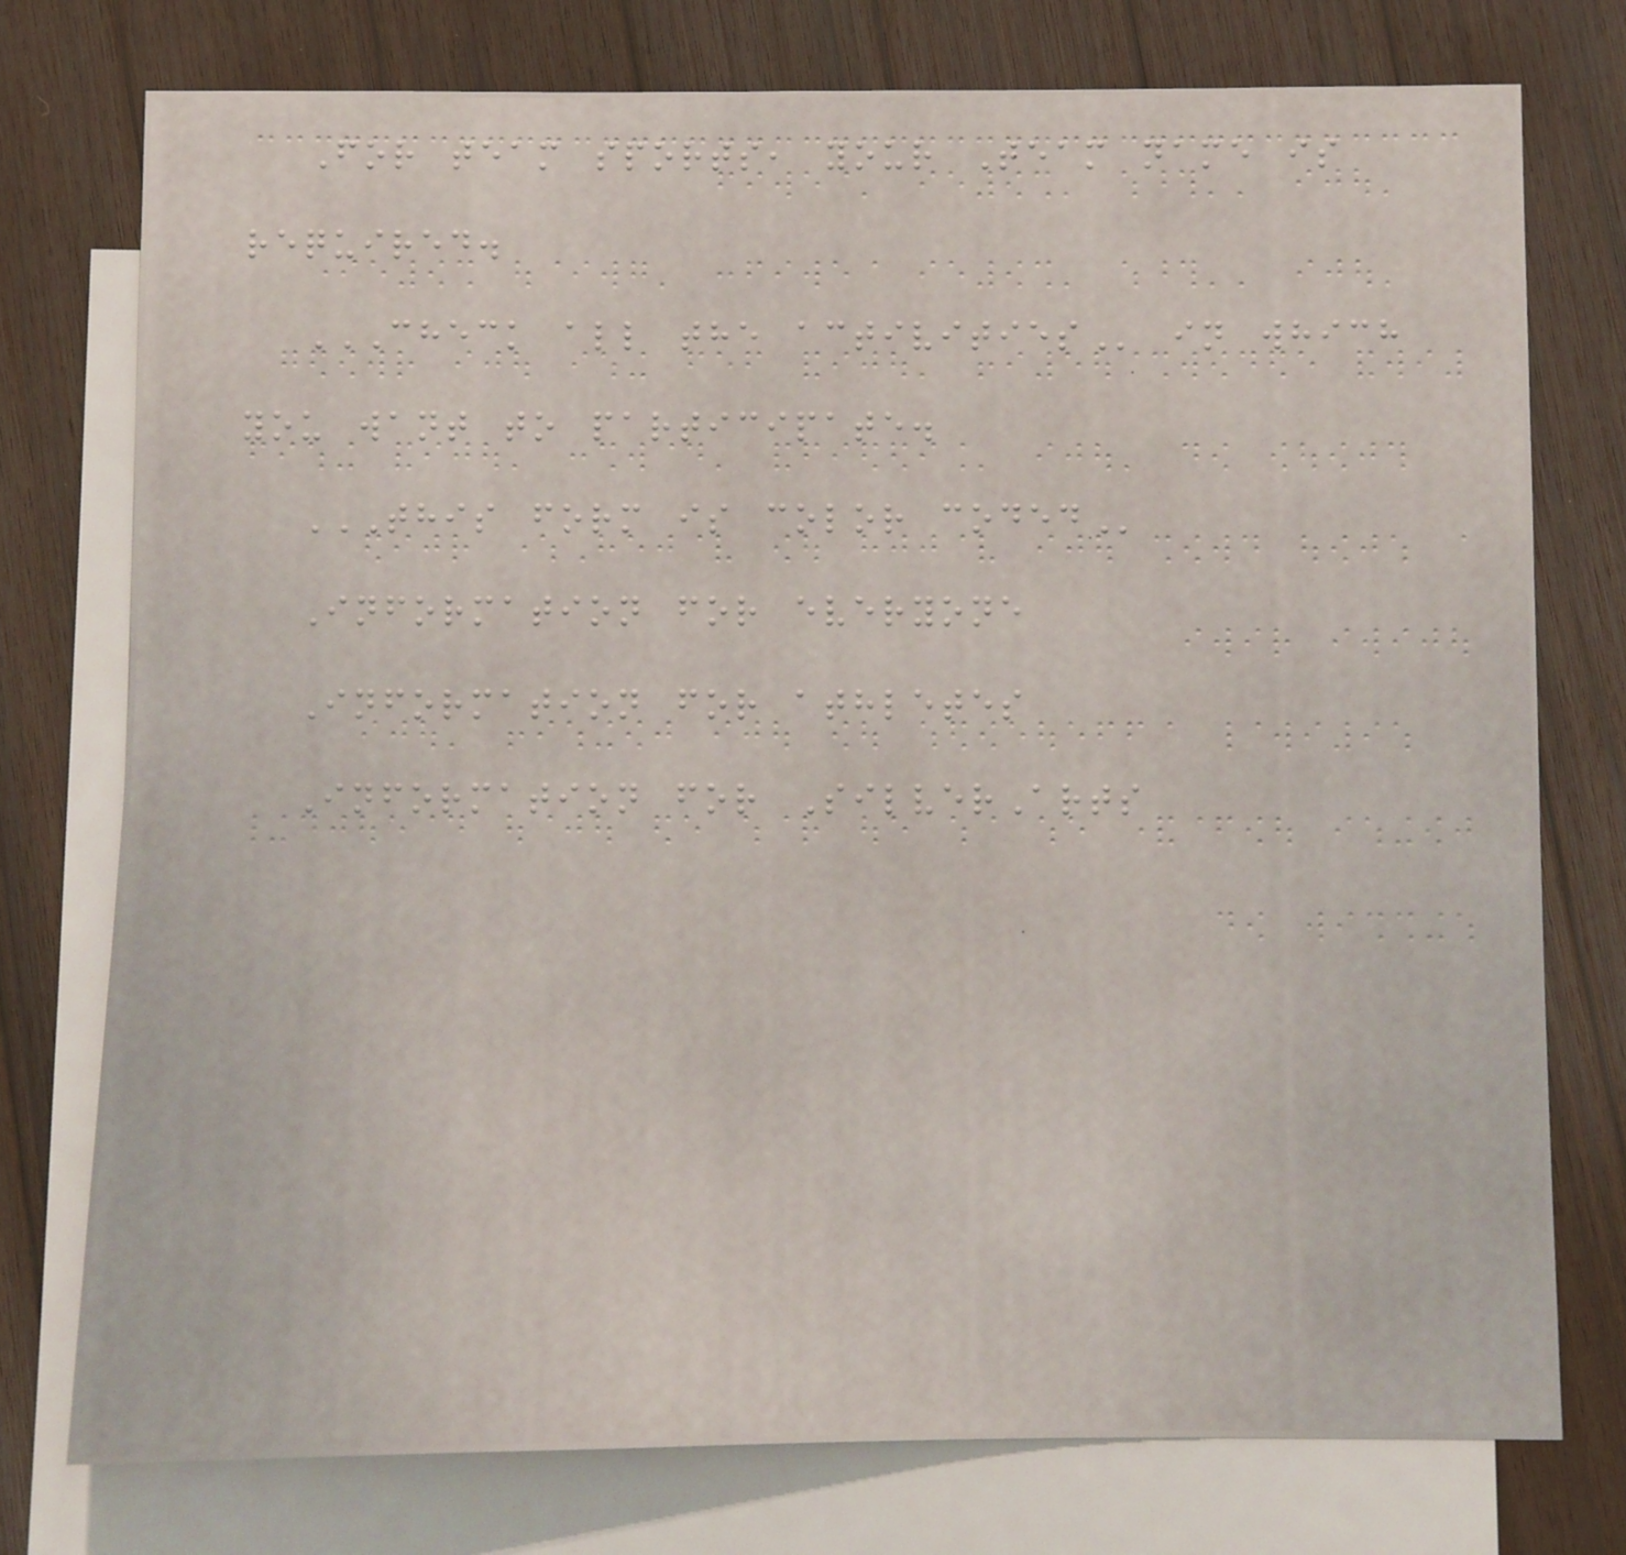For team sports, your Team name is
required.
CHECK ALL THE ACTIVITIES in which
you want to participate.
THIS FORM IS COLOR CODED
Information for everyone
Information for athletes
Information for SilverArts
